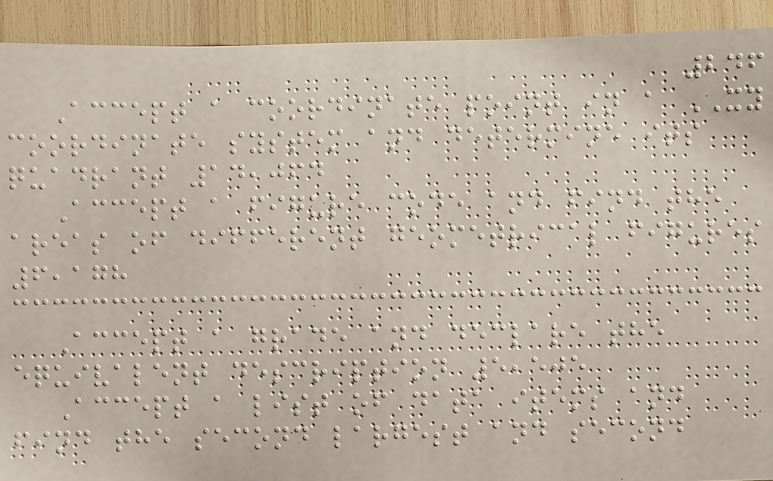246
Accept a coordinate point in a XY
coordinate system and determine its
quadrant 14,064
Accept a figure code and find the
areas of different geometrical figures
6,178
Accept a grade and declare the
equivalent description 5,505
Accept a list of data items and
find the second largest and second
